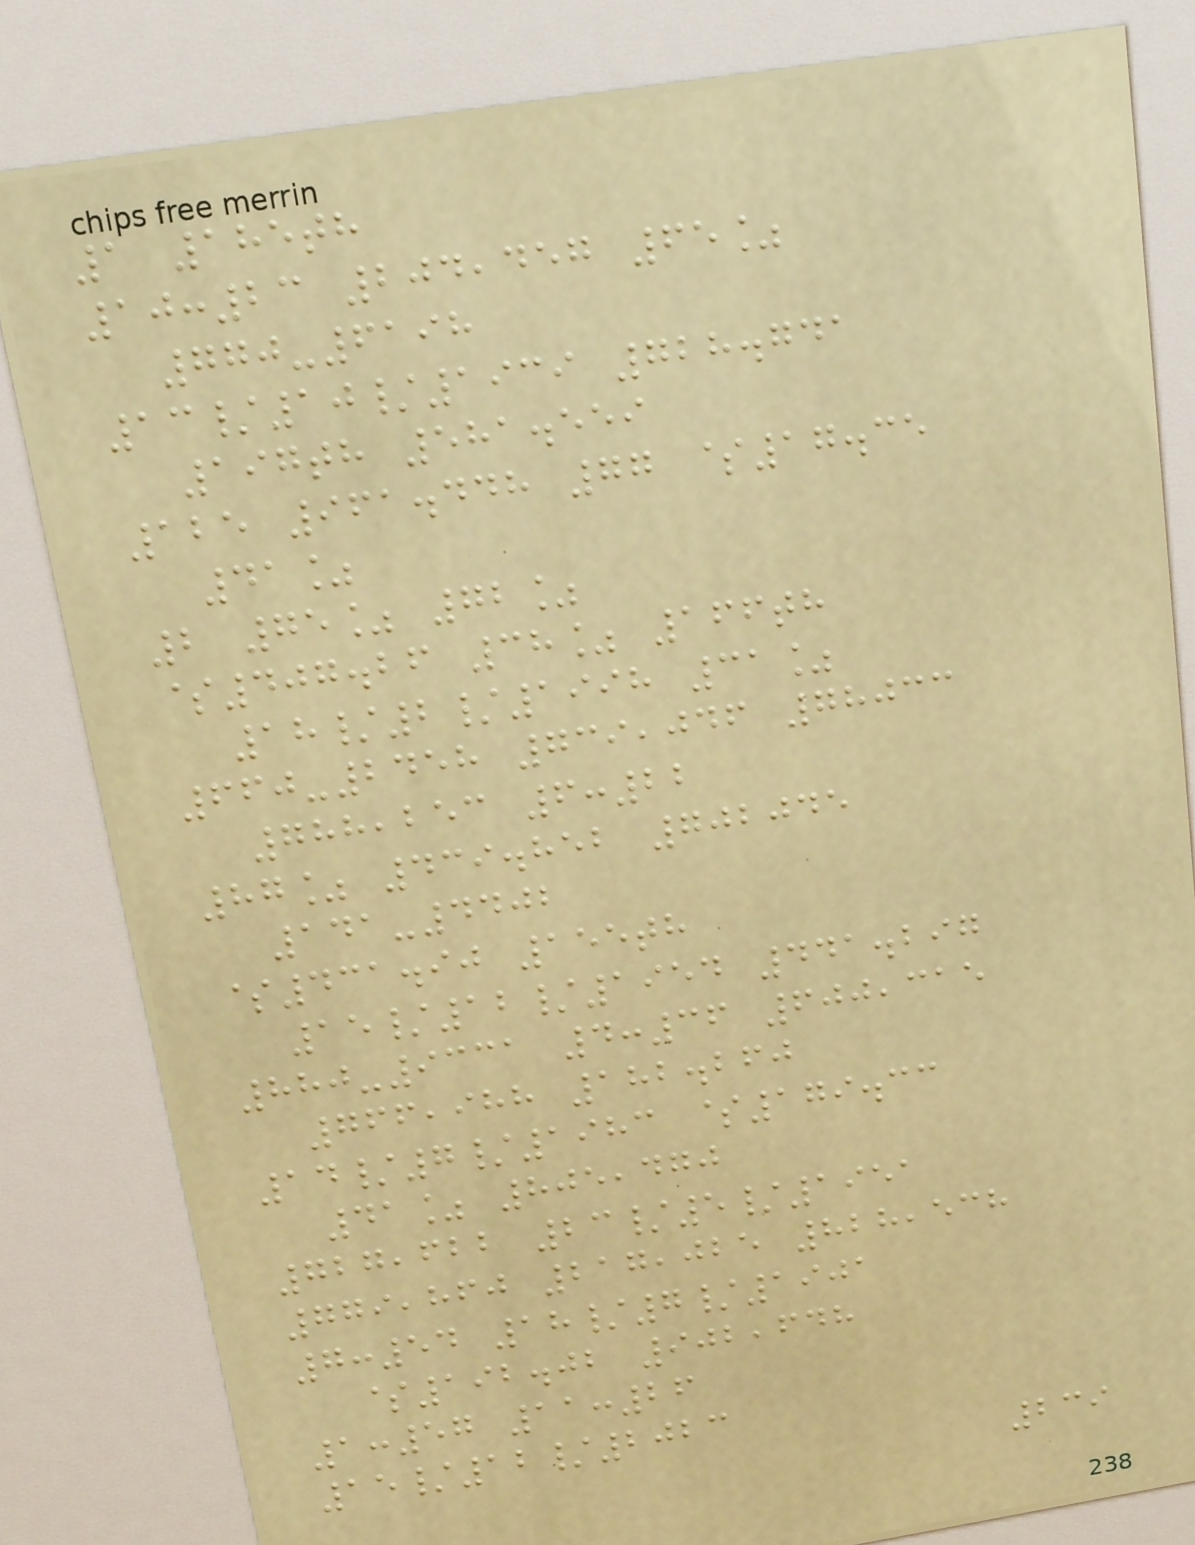1 185th
10:23 204,457 65%
770-6198
13/10/1939 728.741
197th 581.559
125 961.448 77 $17.35
41%
2 75% 72%
$407.26 38% 166th
18/2/1998 31%
660-2458 739,046 78033
788,253 6:22
87% 439.852 702045
141-4402
$431.90 155th
15/12/1954 441.297
880-9331 4:36 600,315
766,988 182.260
14/7/1983 $179.33
41% 805,470
727,622 23/5/1951
779,860 217,025 828,538
7:54 18/7/1901
$192.02 902,648
1:57 11:26
15/12/2023
239
